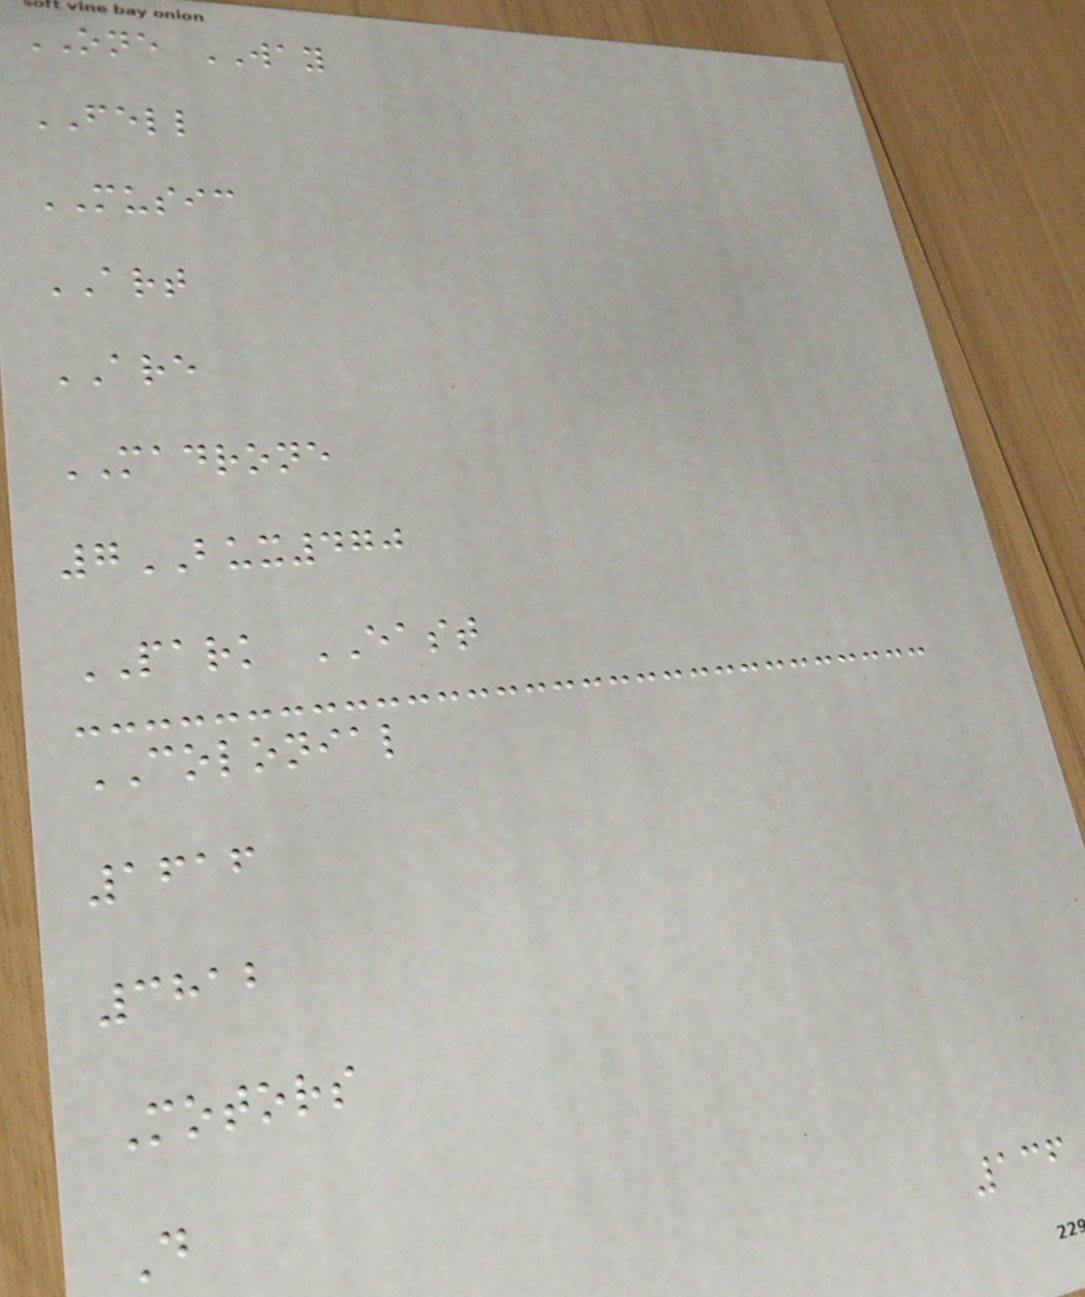ONE WAY
FELL
MUSIC
ART
ARE
MADRONE
7BUX470
PARK EAST
COLONIAL
1616
3812
Motors
D
136
